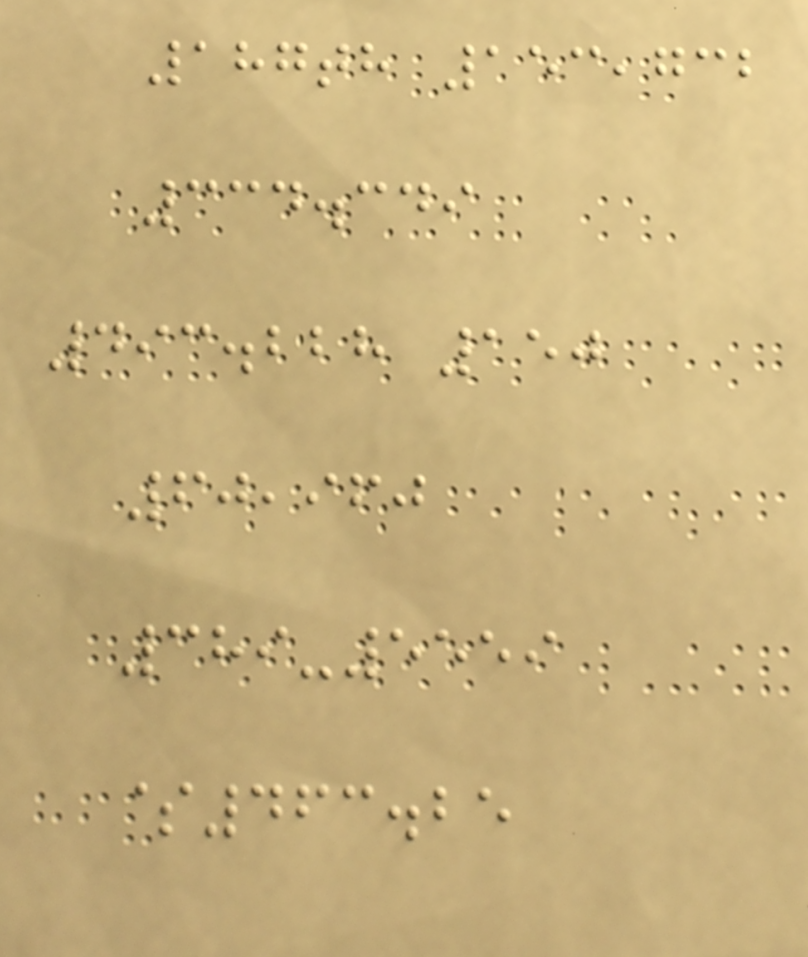187th 153,732
334.349
493.228 150
60,960
389-5559
$463.25
